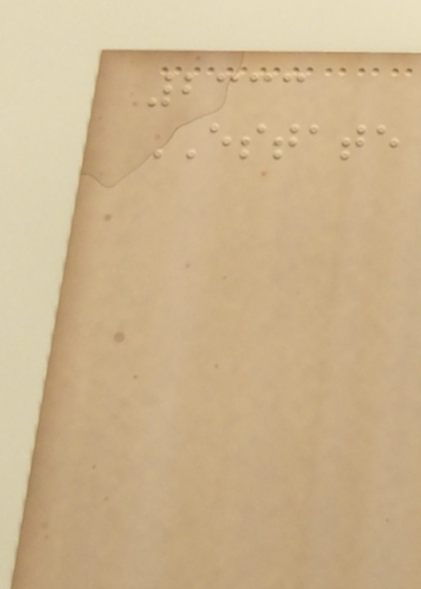2333
ESTATE
